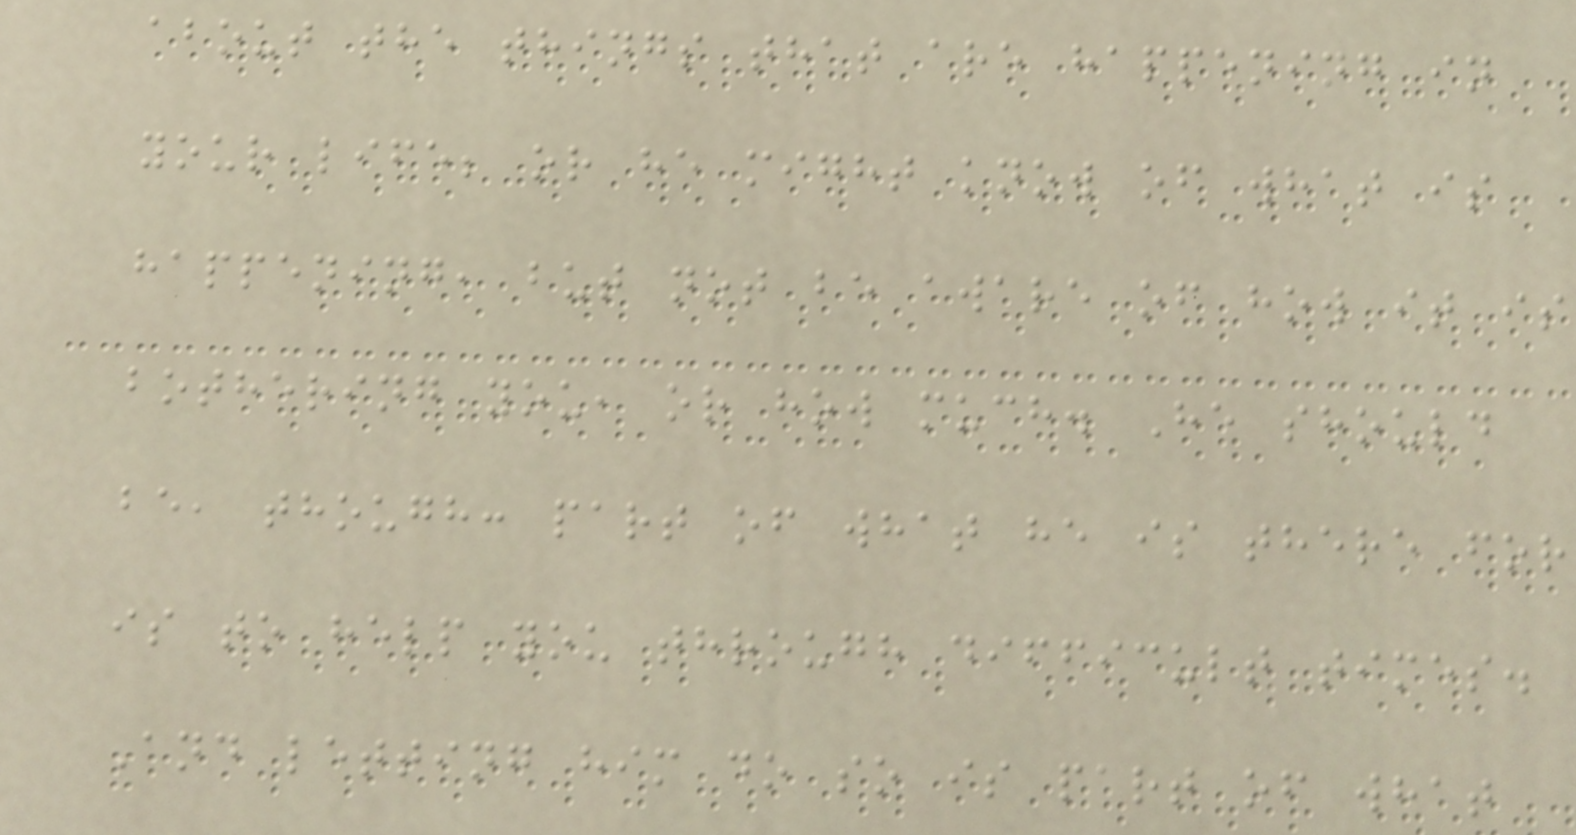about the things that are happening in
your life; or he might know of what is
happening, but not be aware of how it is
bothering you, or how much. He should
be, though: part of what he is there for
is to help you through difficult times.
And letting him do so is part of what
